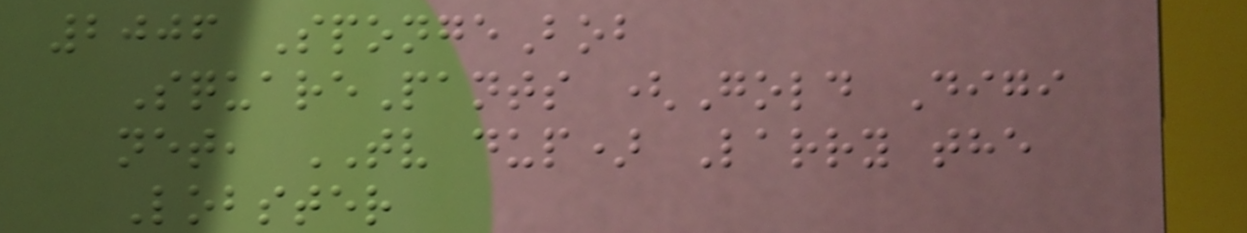2006 SpongeBob
SquarePants (Gold Digi
net, TV dup) Larry the
Lobster
